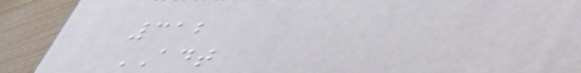312
ADT
